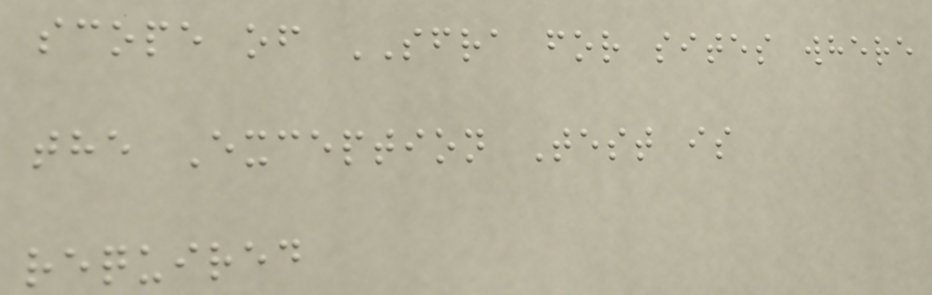scope of SFRA for sites where
the Exception Test is
required
